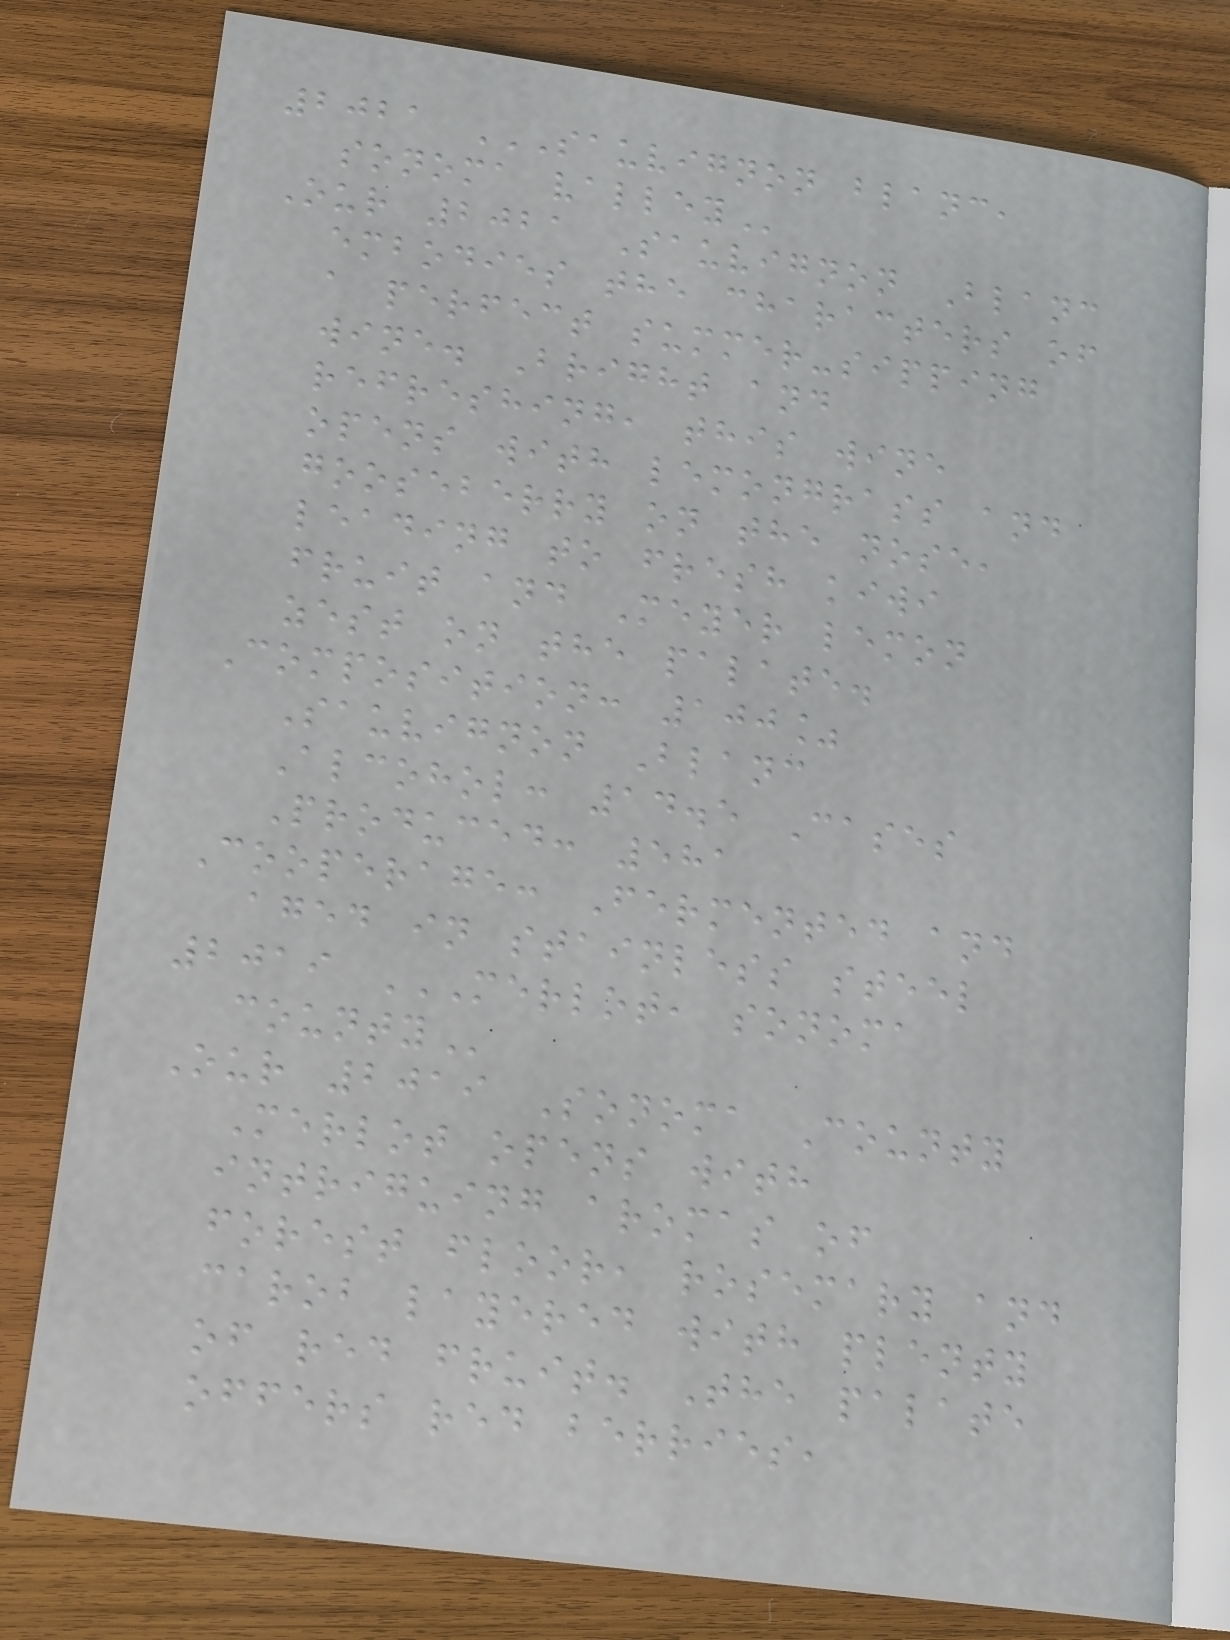2021 SAUVIGNON BLANC,
SONOMA VALLEY
Our 2021 Sauvignon Blanc
embodies the characters of
a perfect summer-sipping
wine. Bright and
refreshing, this wine
opens with lemongrass and
gooseberry on the nose,
leading to fresh kiwi
fruit and Meyer lemon
zest on the palate.
Composition: 100%
Sauvignon Blanc
Alcohol: 14.5 Cases
Produced: 581
Cooperage: Fermented and
aged in stainless steel
2019 MERLOT, SONOMA
COUNTY
Our 2019 Sonoma County
Merlot opens with
intriguing aromas of
forest floor, rosemary and
carob layered with plenty
of red fruit. The palate
offers red berries,
